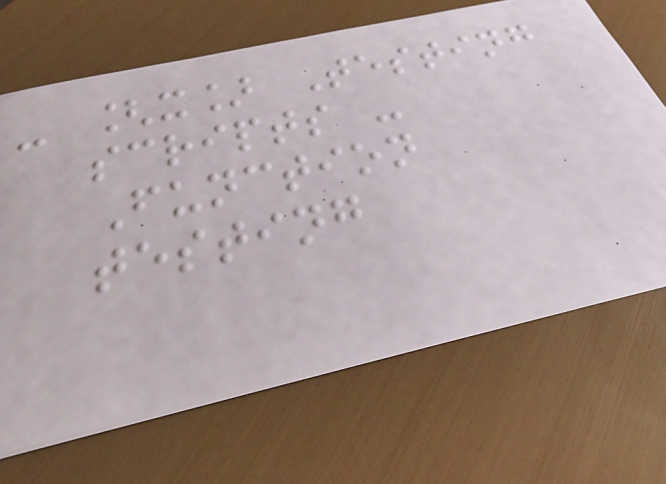- [x] Testing
scripts -
Function
testing
